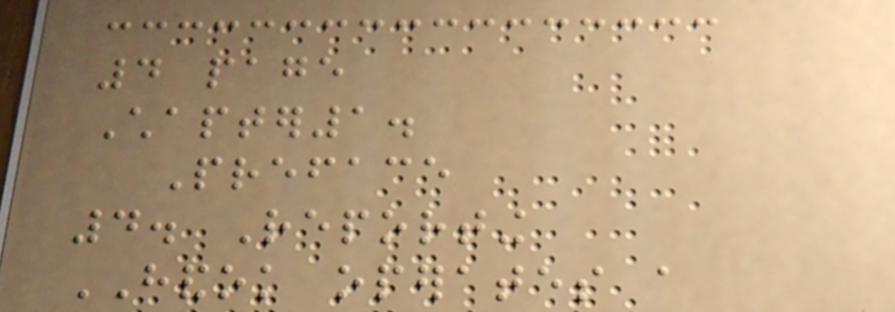4 page
Chapter1.
Preface
4. Reporting
HANDOK operates a
